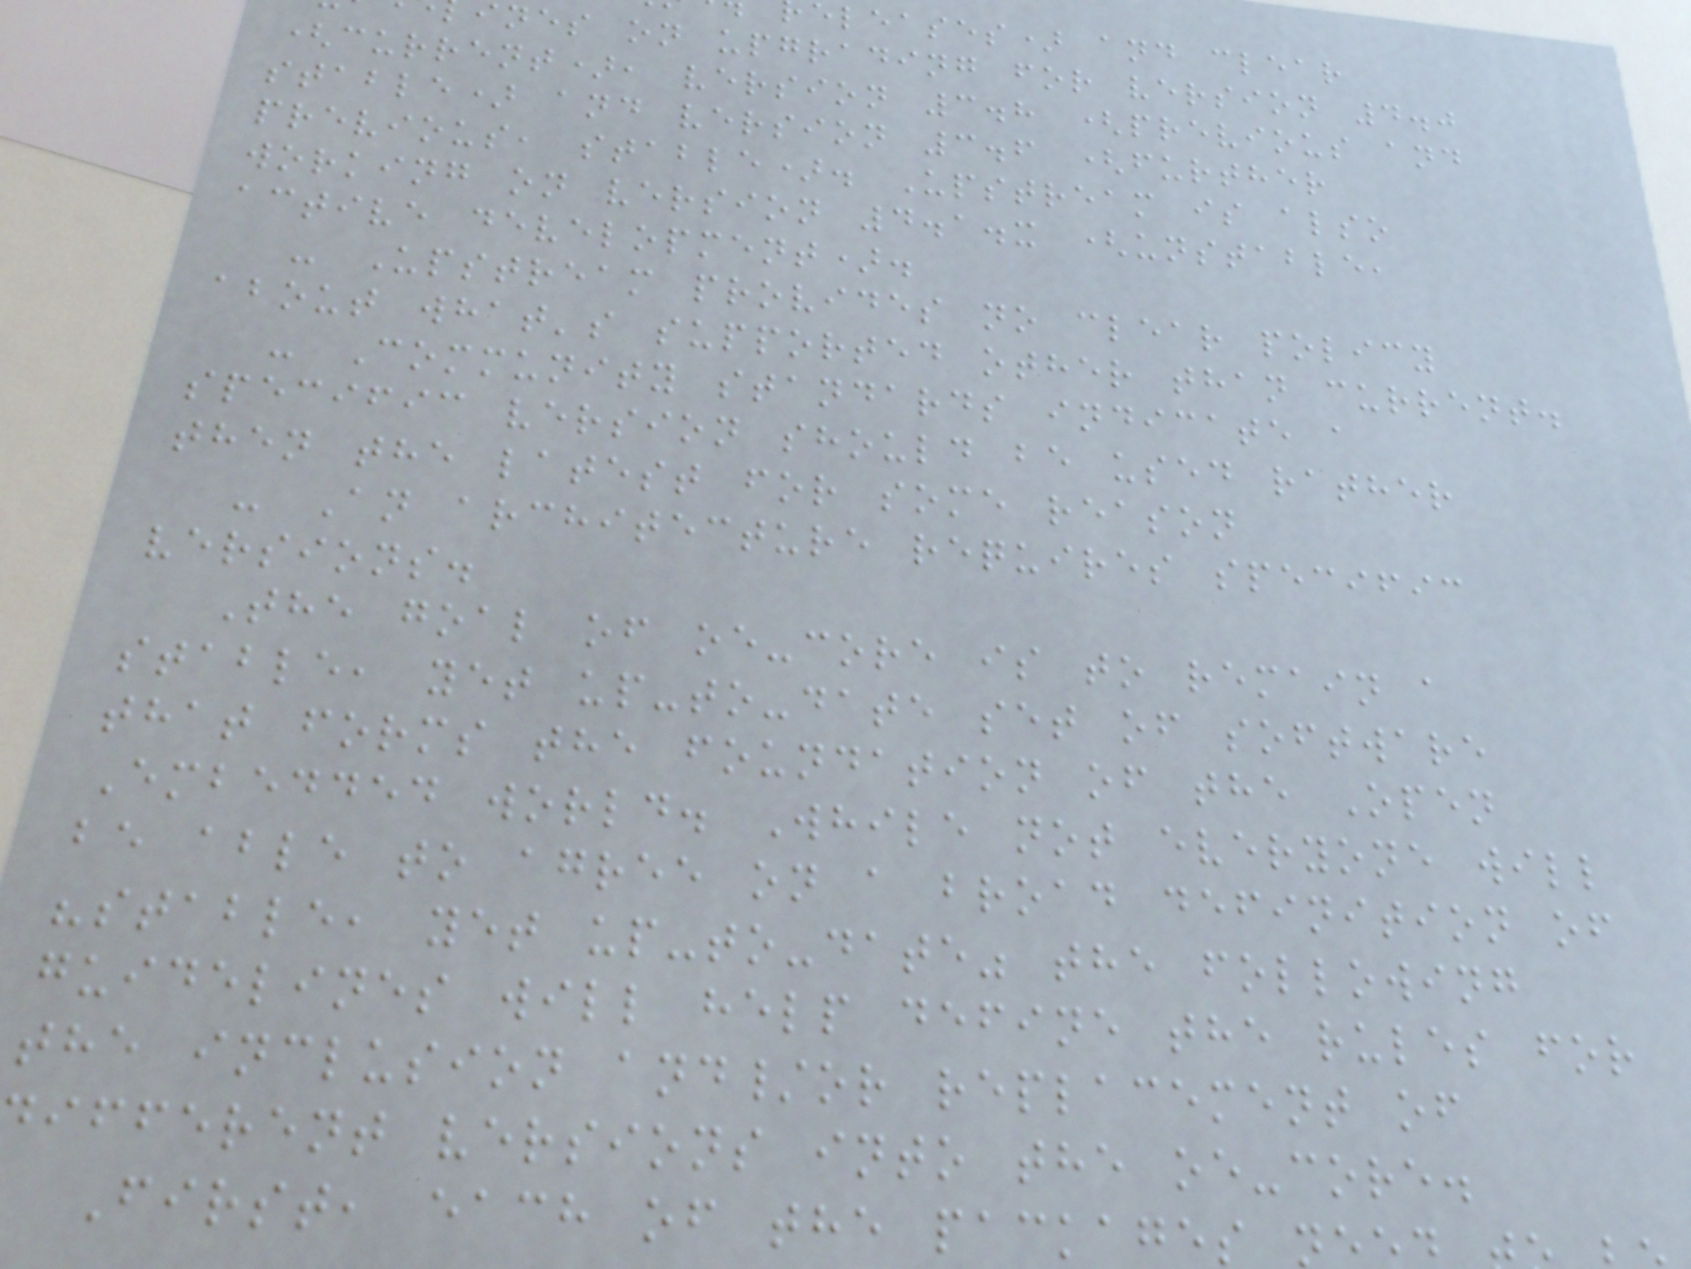eleases) and clear
nes on upgrading for version 4.0
(current), version 3.8 (previous and
stable) and version 3.6 (further
previous, stable). Upstream is also
working on version 4.1.x (unstable,
active development).
- Upstream provides no clear policy
about what's supported other than current.
- Community standards indicate a
specific version should be used rather
then the latest for some reason
- An architecture requires specific
versions.
The goal of oe-core is to remain a
stable, yet up-to-date set of software
that forms the foundation of the Open
Embedded world. While not everyone will
be able to agree on a broad definition of
"stable, yet up-to-date" the following
guidelines will help define the rules for
the inclusion and/or replacement of
ifferent versions into the oe-core.
First, each of the packages
